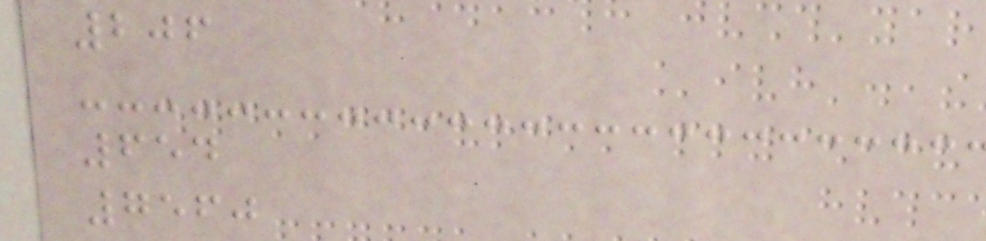206
654
7560
